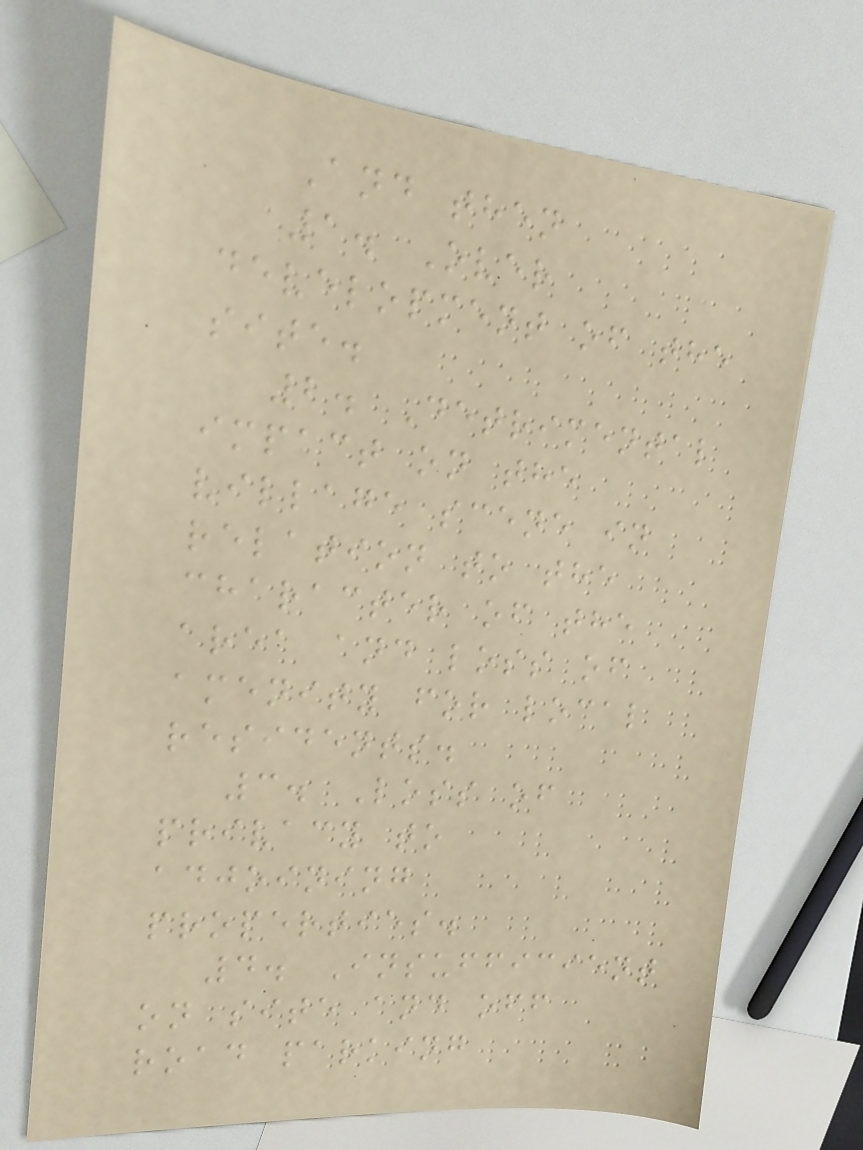And then
1. Over
development of the
site.
2. Detrimental
impact on the
village scene in
relation to the
character of the
area and loss of
amenity for local
residents.
3. Loss of
privacy to
adjoining
properties.
4. Insufficient
on site and off
road parking
